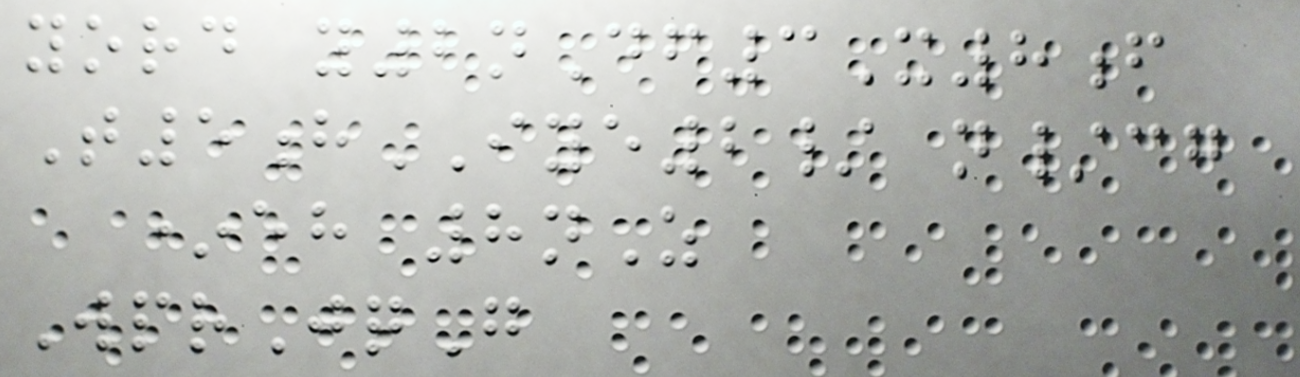yord y2nDf3X8f
T5hIYE2/ n/cg
*eh 8nZ
WprJqG
